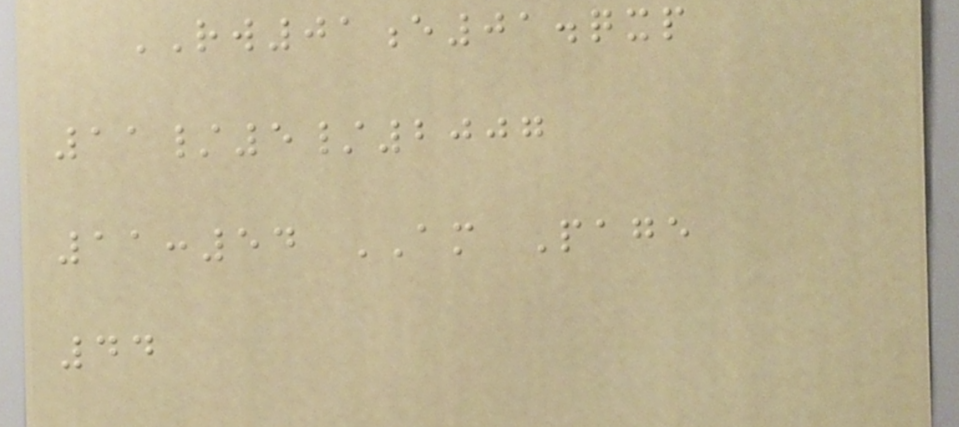RW01e01.qxp
11/5/2007
11:54 AM Page
44
